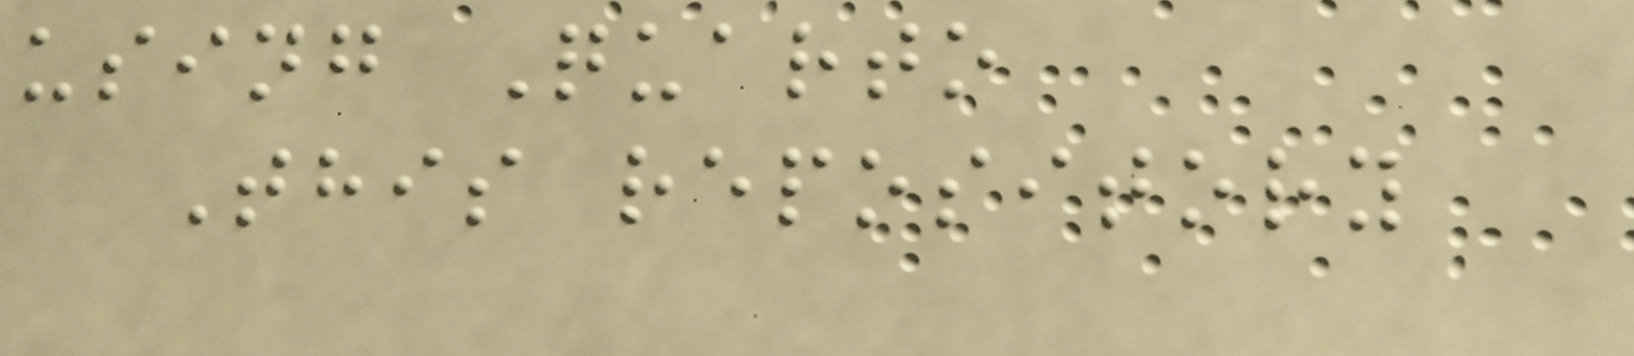using Quarto
This repository
